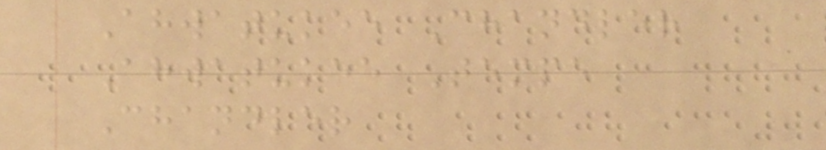Ahwatukee Chandler
Ahwatukee Tempe
Chandler
